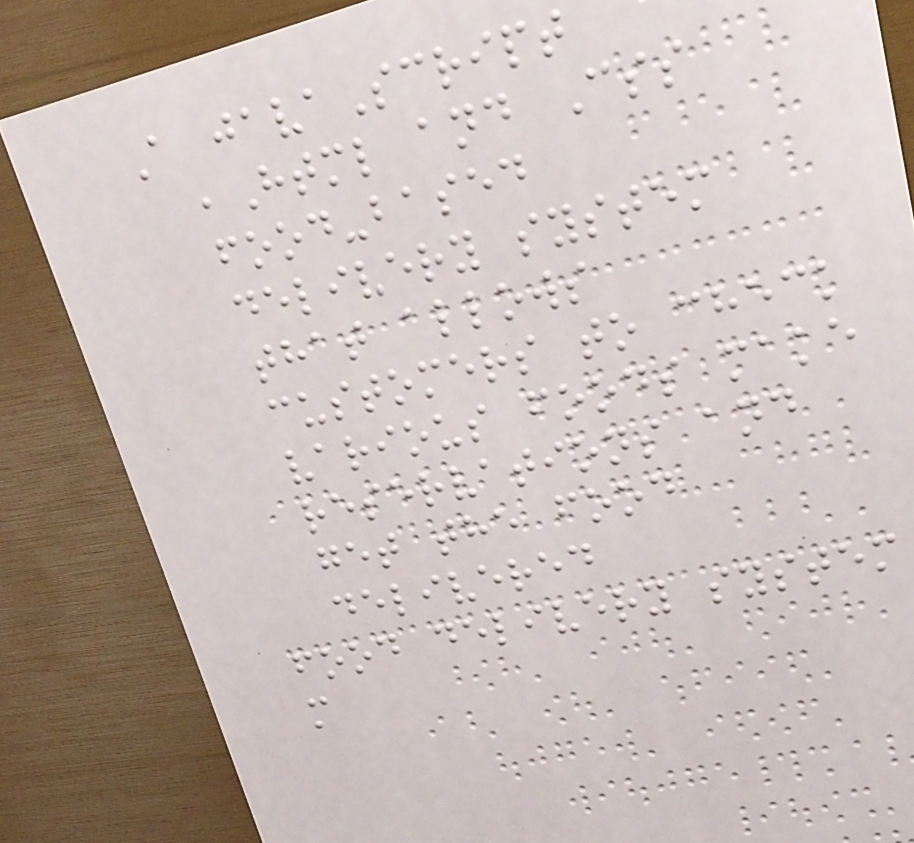A javaScript
,Html and Css
food-based
delivery system
that allows
customers to check
various foods make
reservations and
get the food
delivered
food delivery system
m
